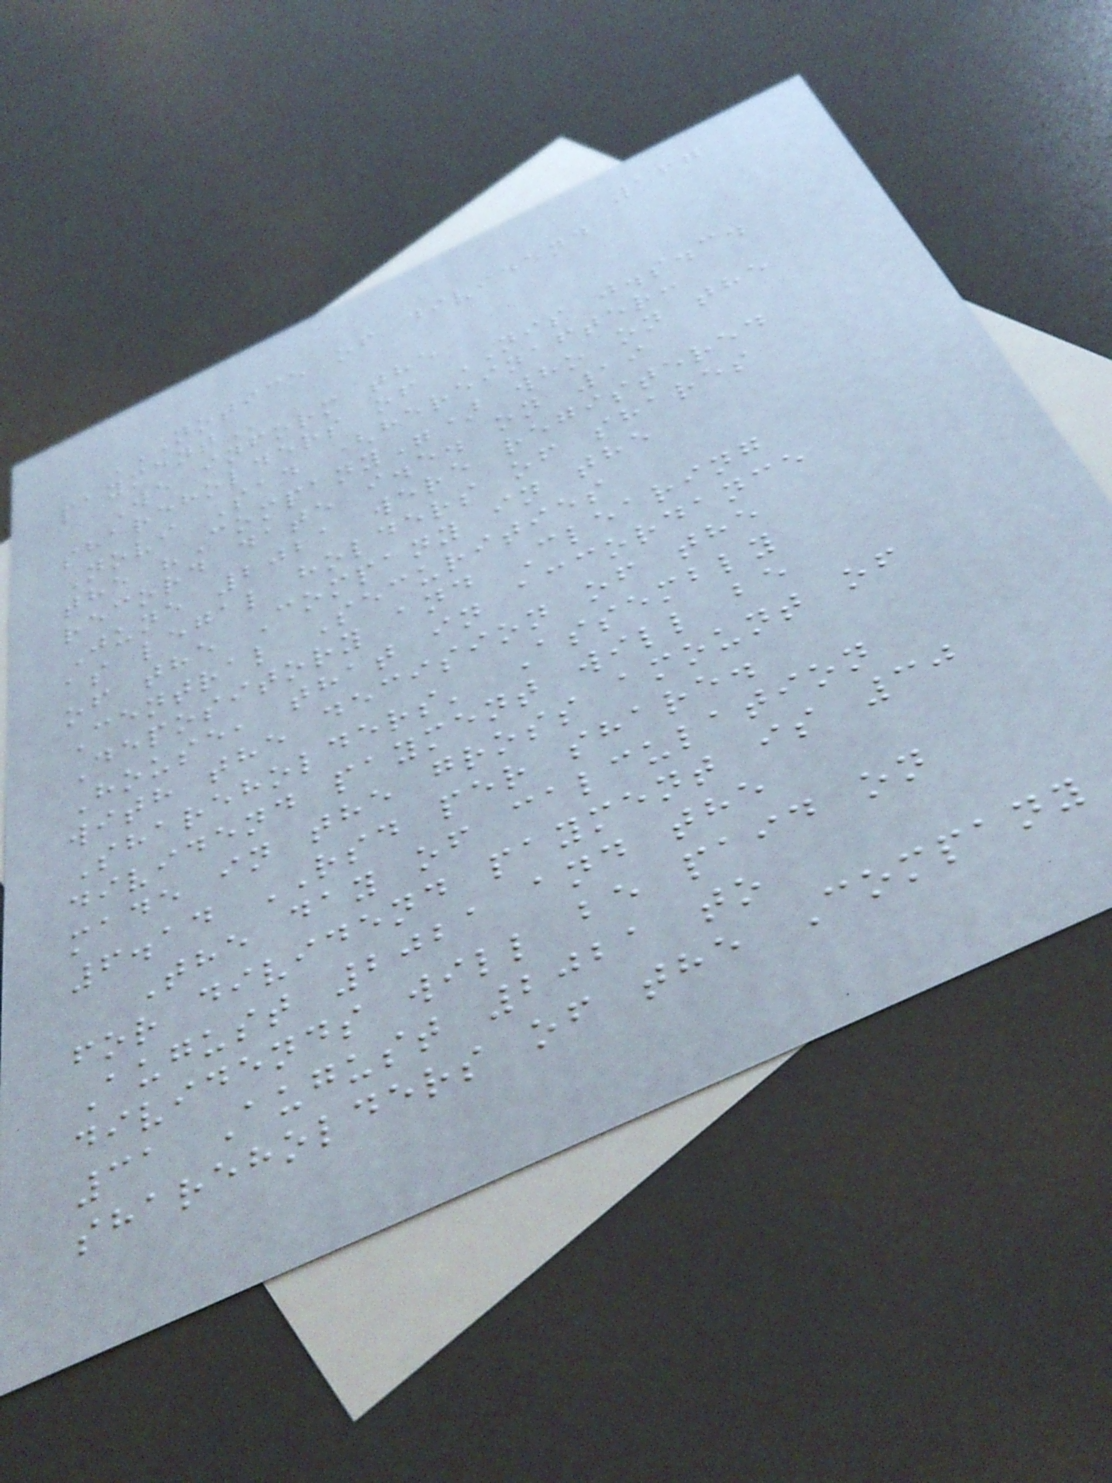167
NOTICE OF DIVIDEND
PAYMENT
We inform the
shareholders of NIS j.s.c.
Novi Sad (hereinafter:
the "Company") who on the
record date i.e. on 19
June 2021 were registered
as legal holders of shares
of the Company in the
Central Securities
Depository and Clearing
House, that in accordance
with the decision of the
Shareholders' Assembly
dividend payment will be
made in the gross amount of
6.14 RSD per share.
The day of calculation
for dividend payment is 30
August 2021 and the
dividends will be paid on
31 August 2021 to
shareholders of the Company
